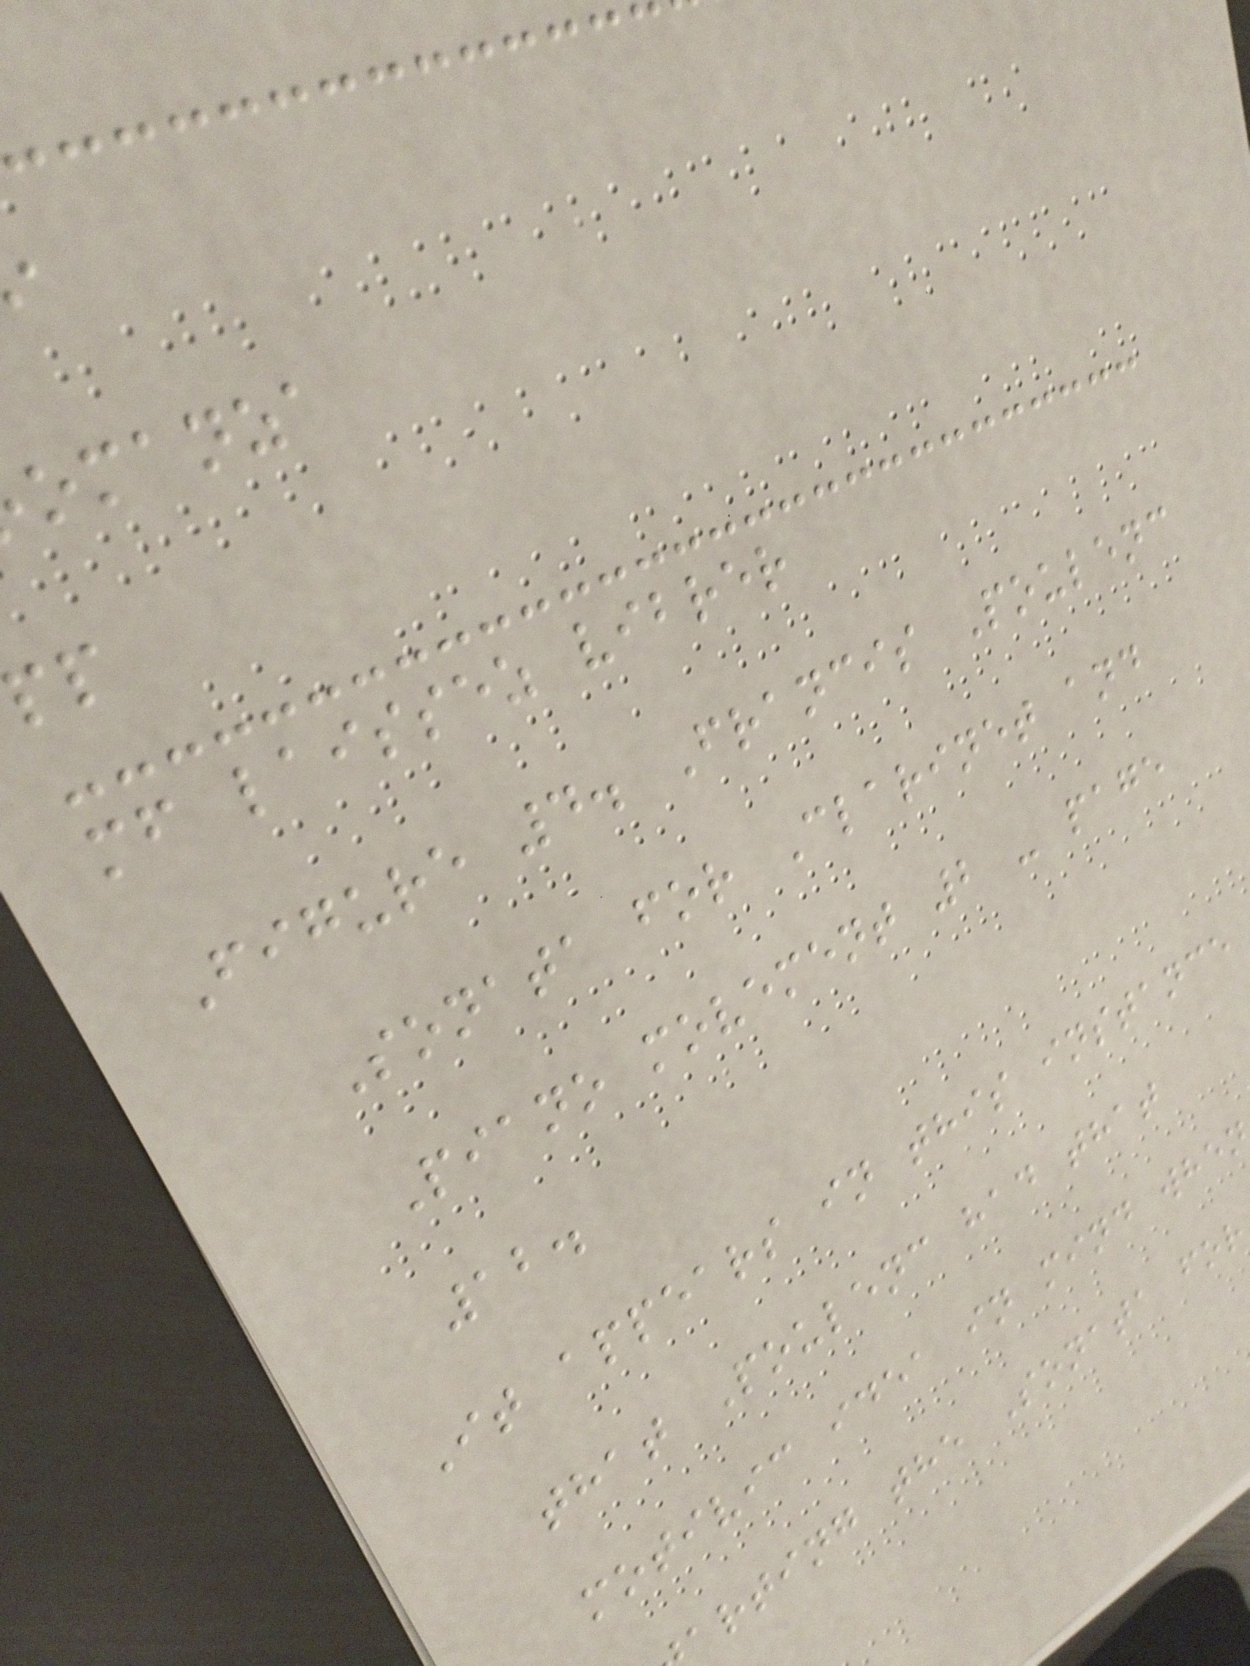omanza
pp
mf laissez vibrer
Figure 4. Francis Poulenc
Sonata for Clarinet and
Piano movement 2 - page
12.
It appears in this instance
that Poulenc had that
motivic idea in mind when
arting the Sonata for
